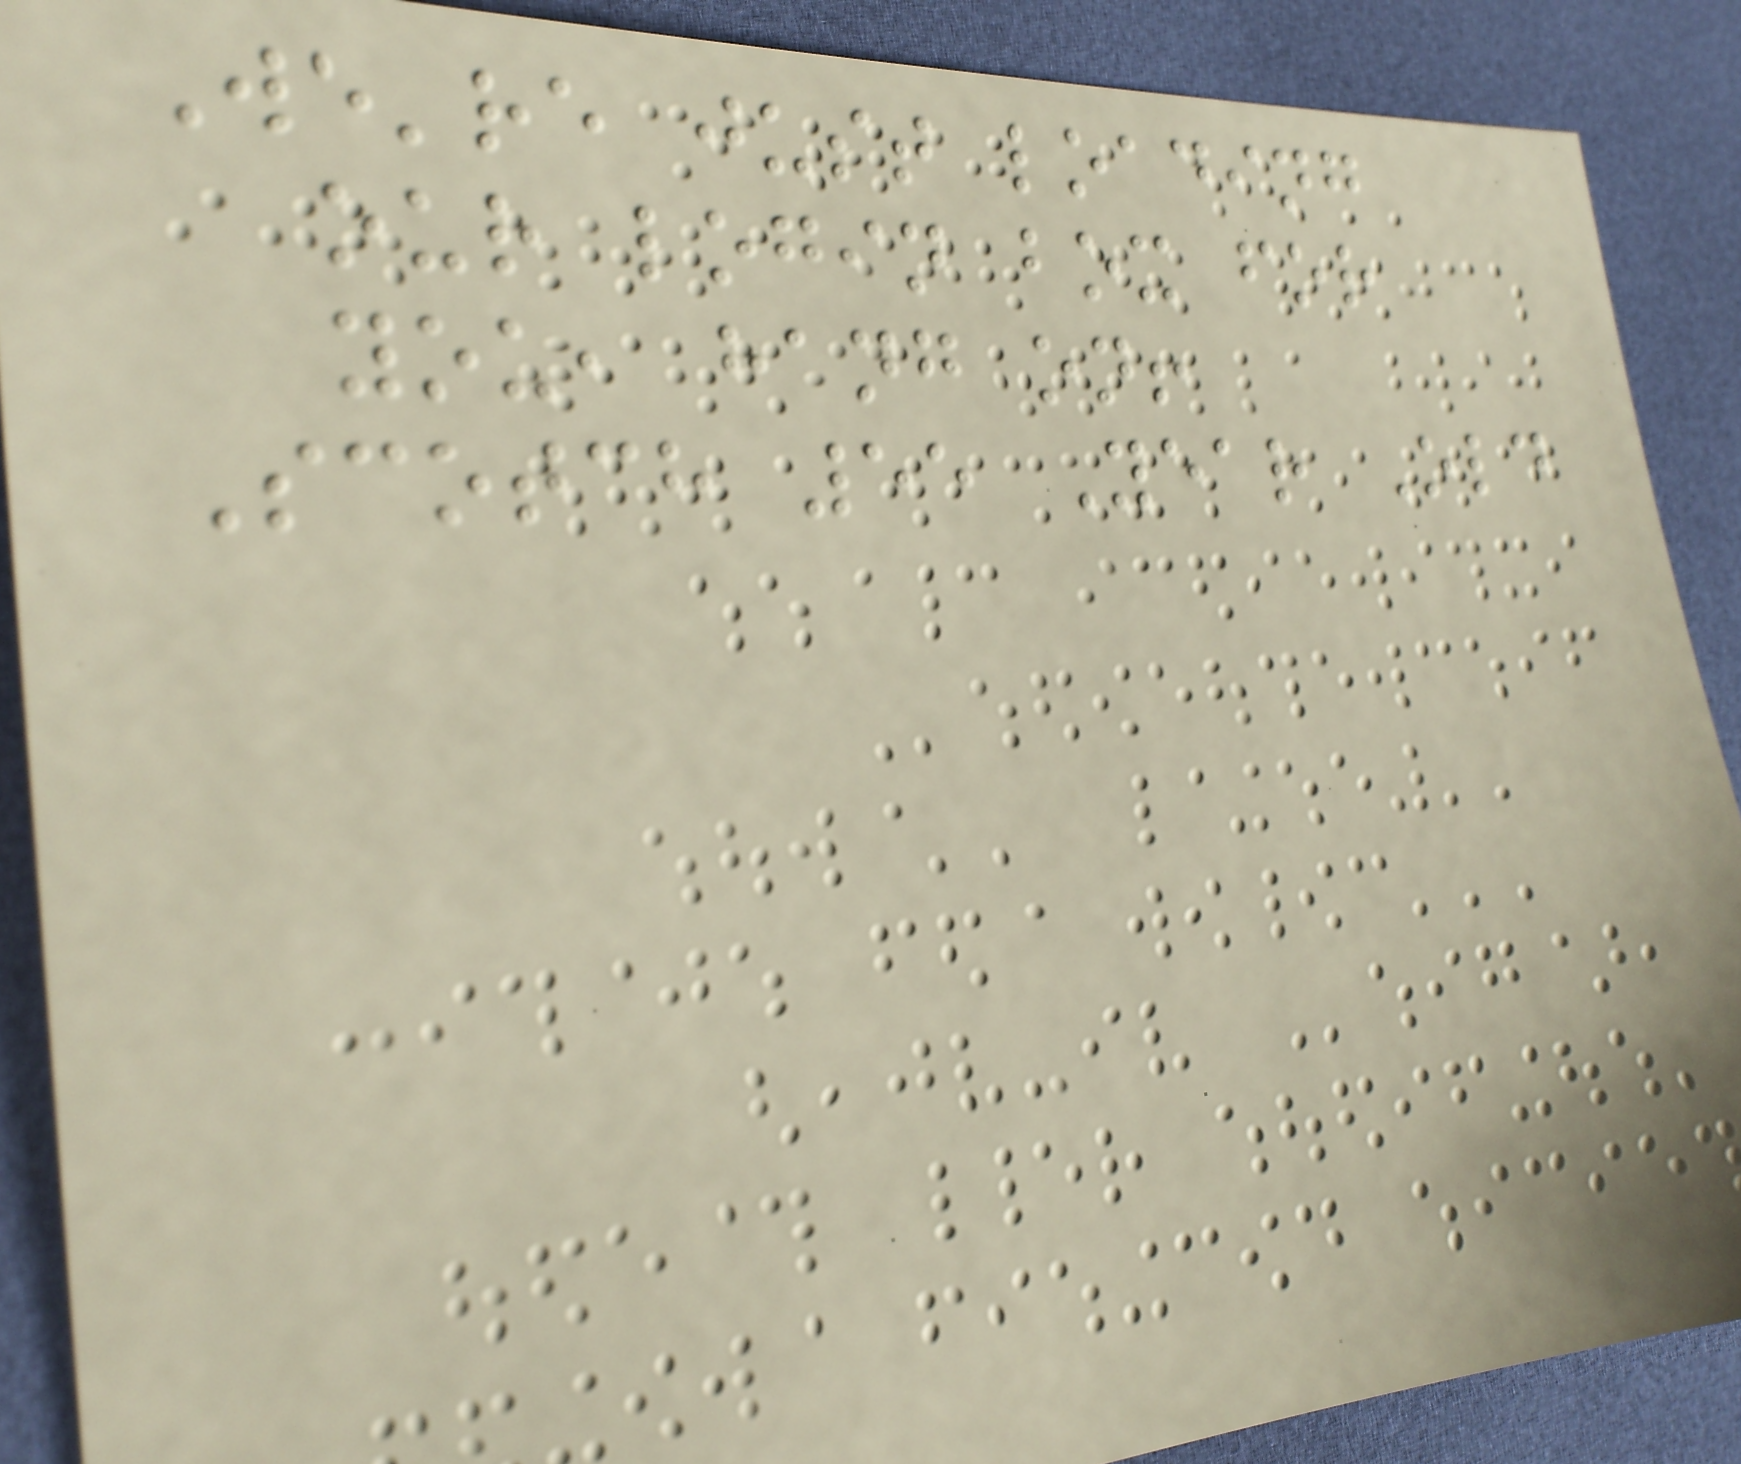We're just loading
our login box for
you, hang on!
Scotch 55 Year Old
